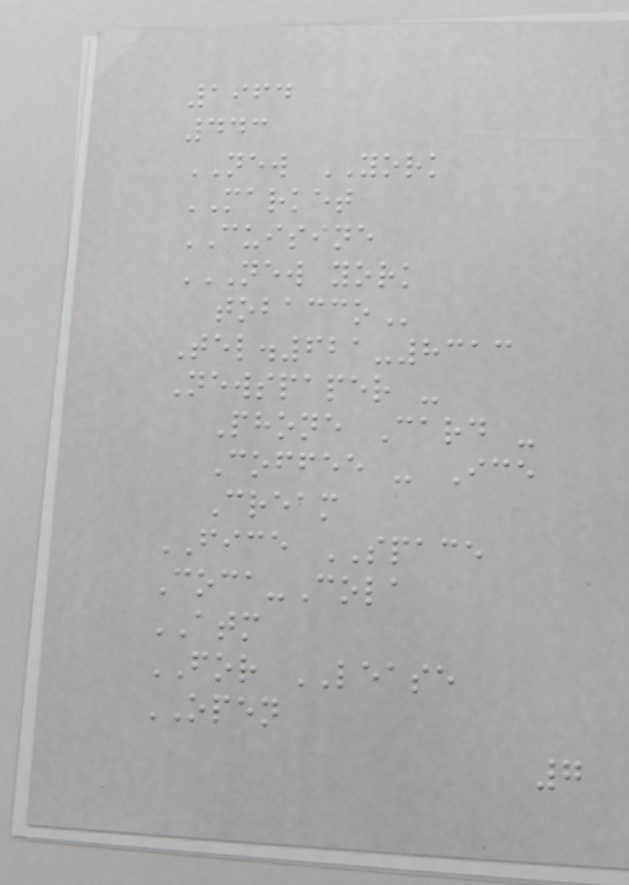1964
443
NEW YORK
MARKET
CUISINE
NEW YORK
TOBACCO
Tel.621-8313
Newspaper -
Phone Card -
Coffee - Ice
Cream
FICE SPACE
Coca-Cola
ATM
FOR LEASE
OPEN
7
